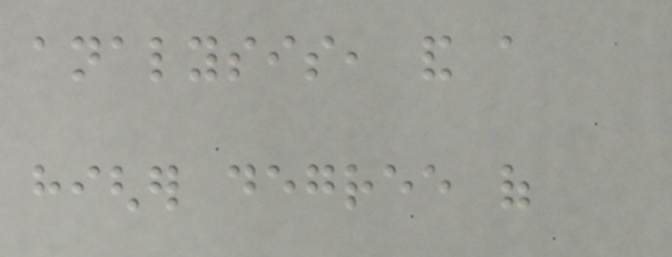analysis, and a
higher degree of
